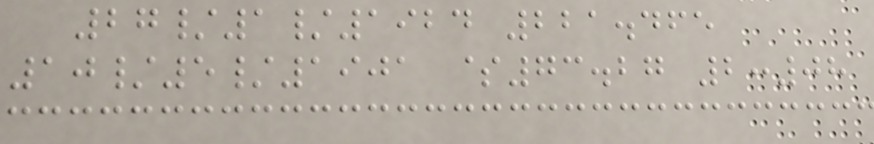27/1/1924 221.465
10/5/1901 $73.27 2:08
